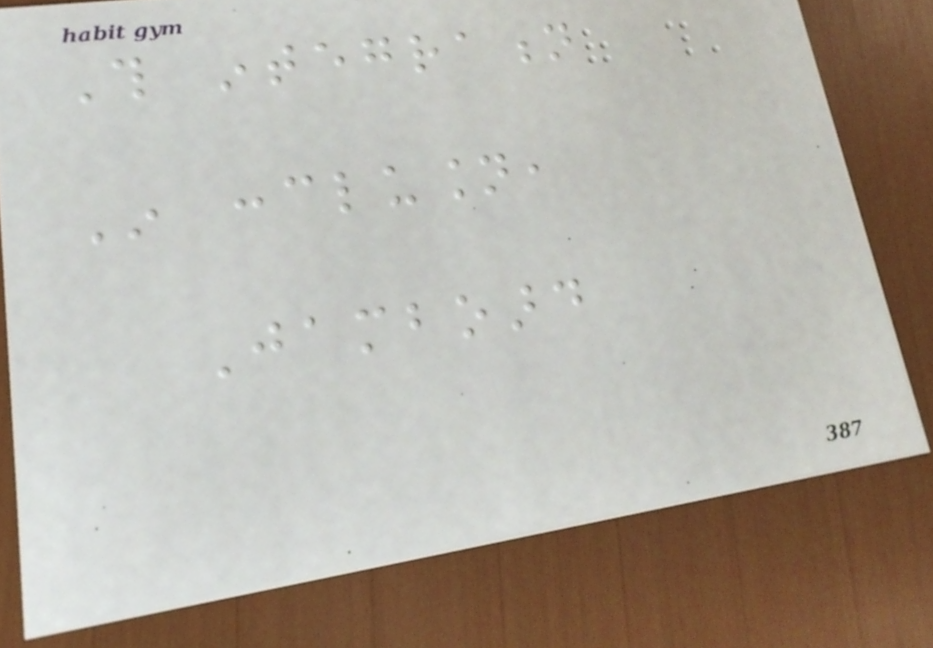This integration
In conclusion,
Jamboard
